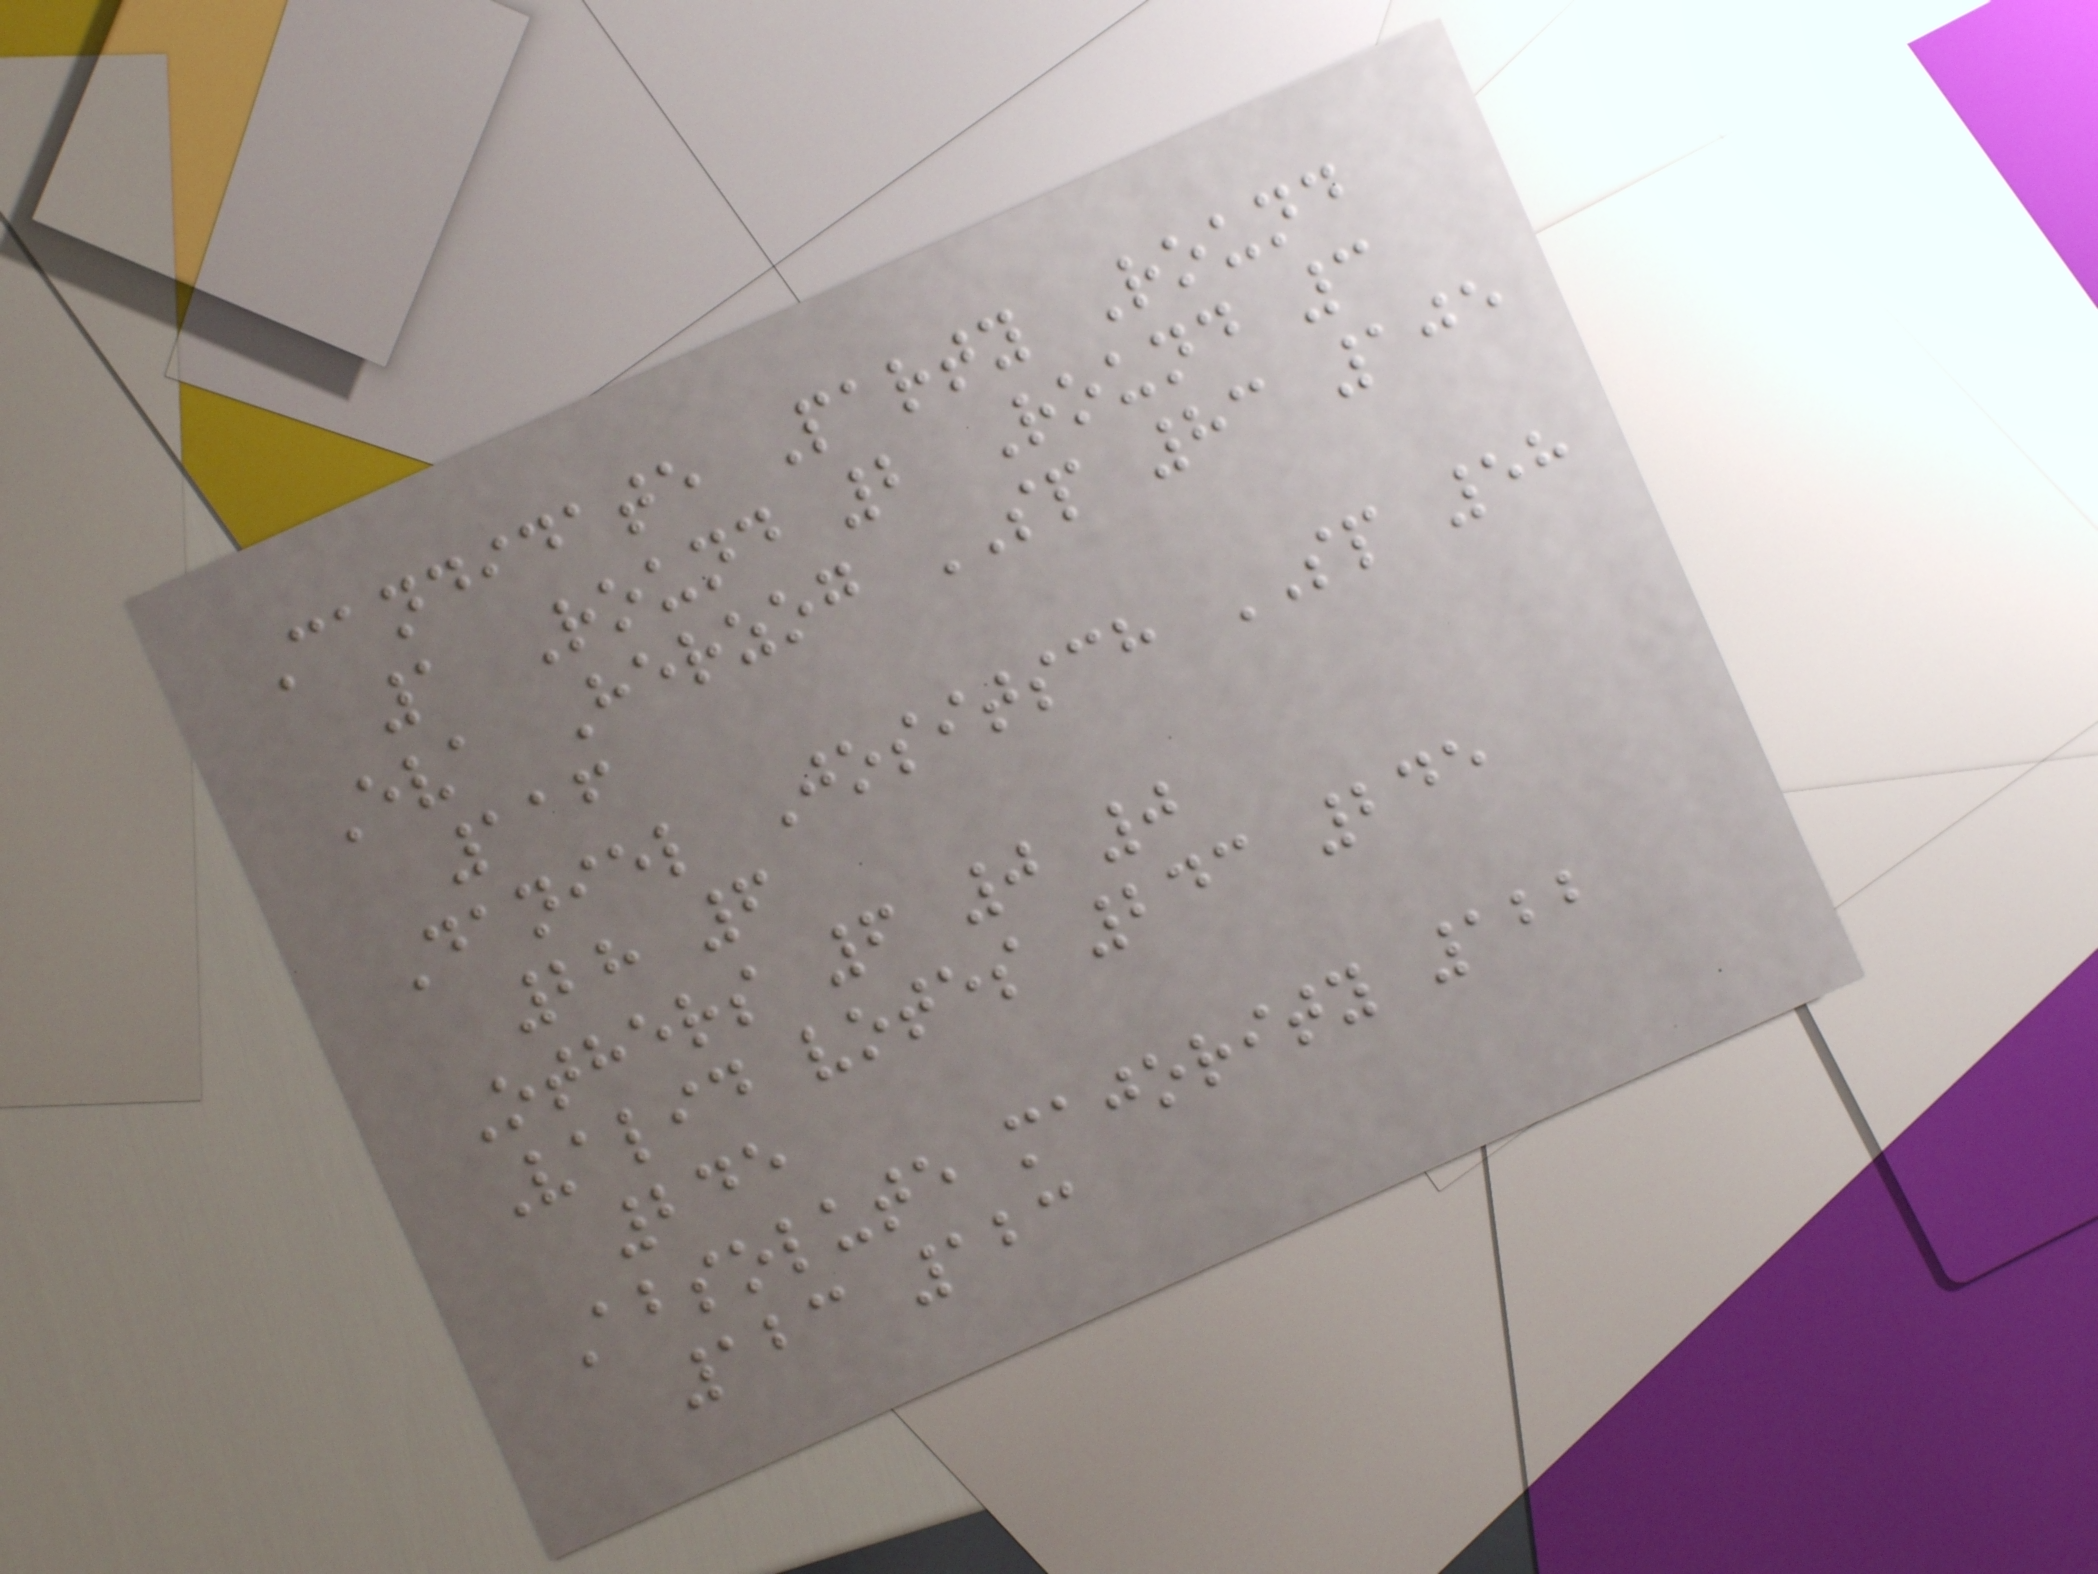Candidate Party Round
1 Round 2 Round 3
Eva Herzog SP 83 105
116
Daniel Jositsch SP 58
28 6
Others 6 0 0
Valid votes 243 245
245
Absolute majority 122
123 123
